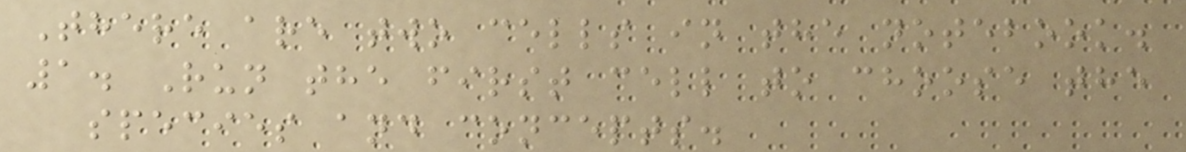There are two cells in the notebook.
1. Run the first cell to choose the
species and concepts.
